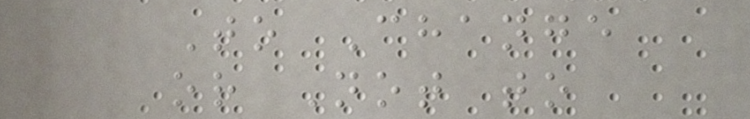To Change
or Not to
